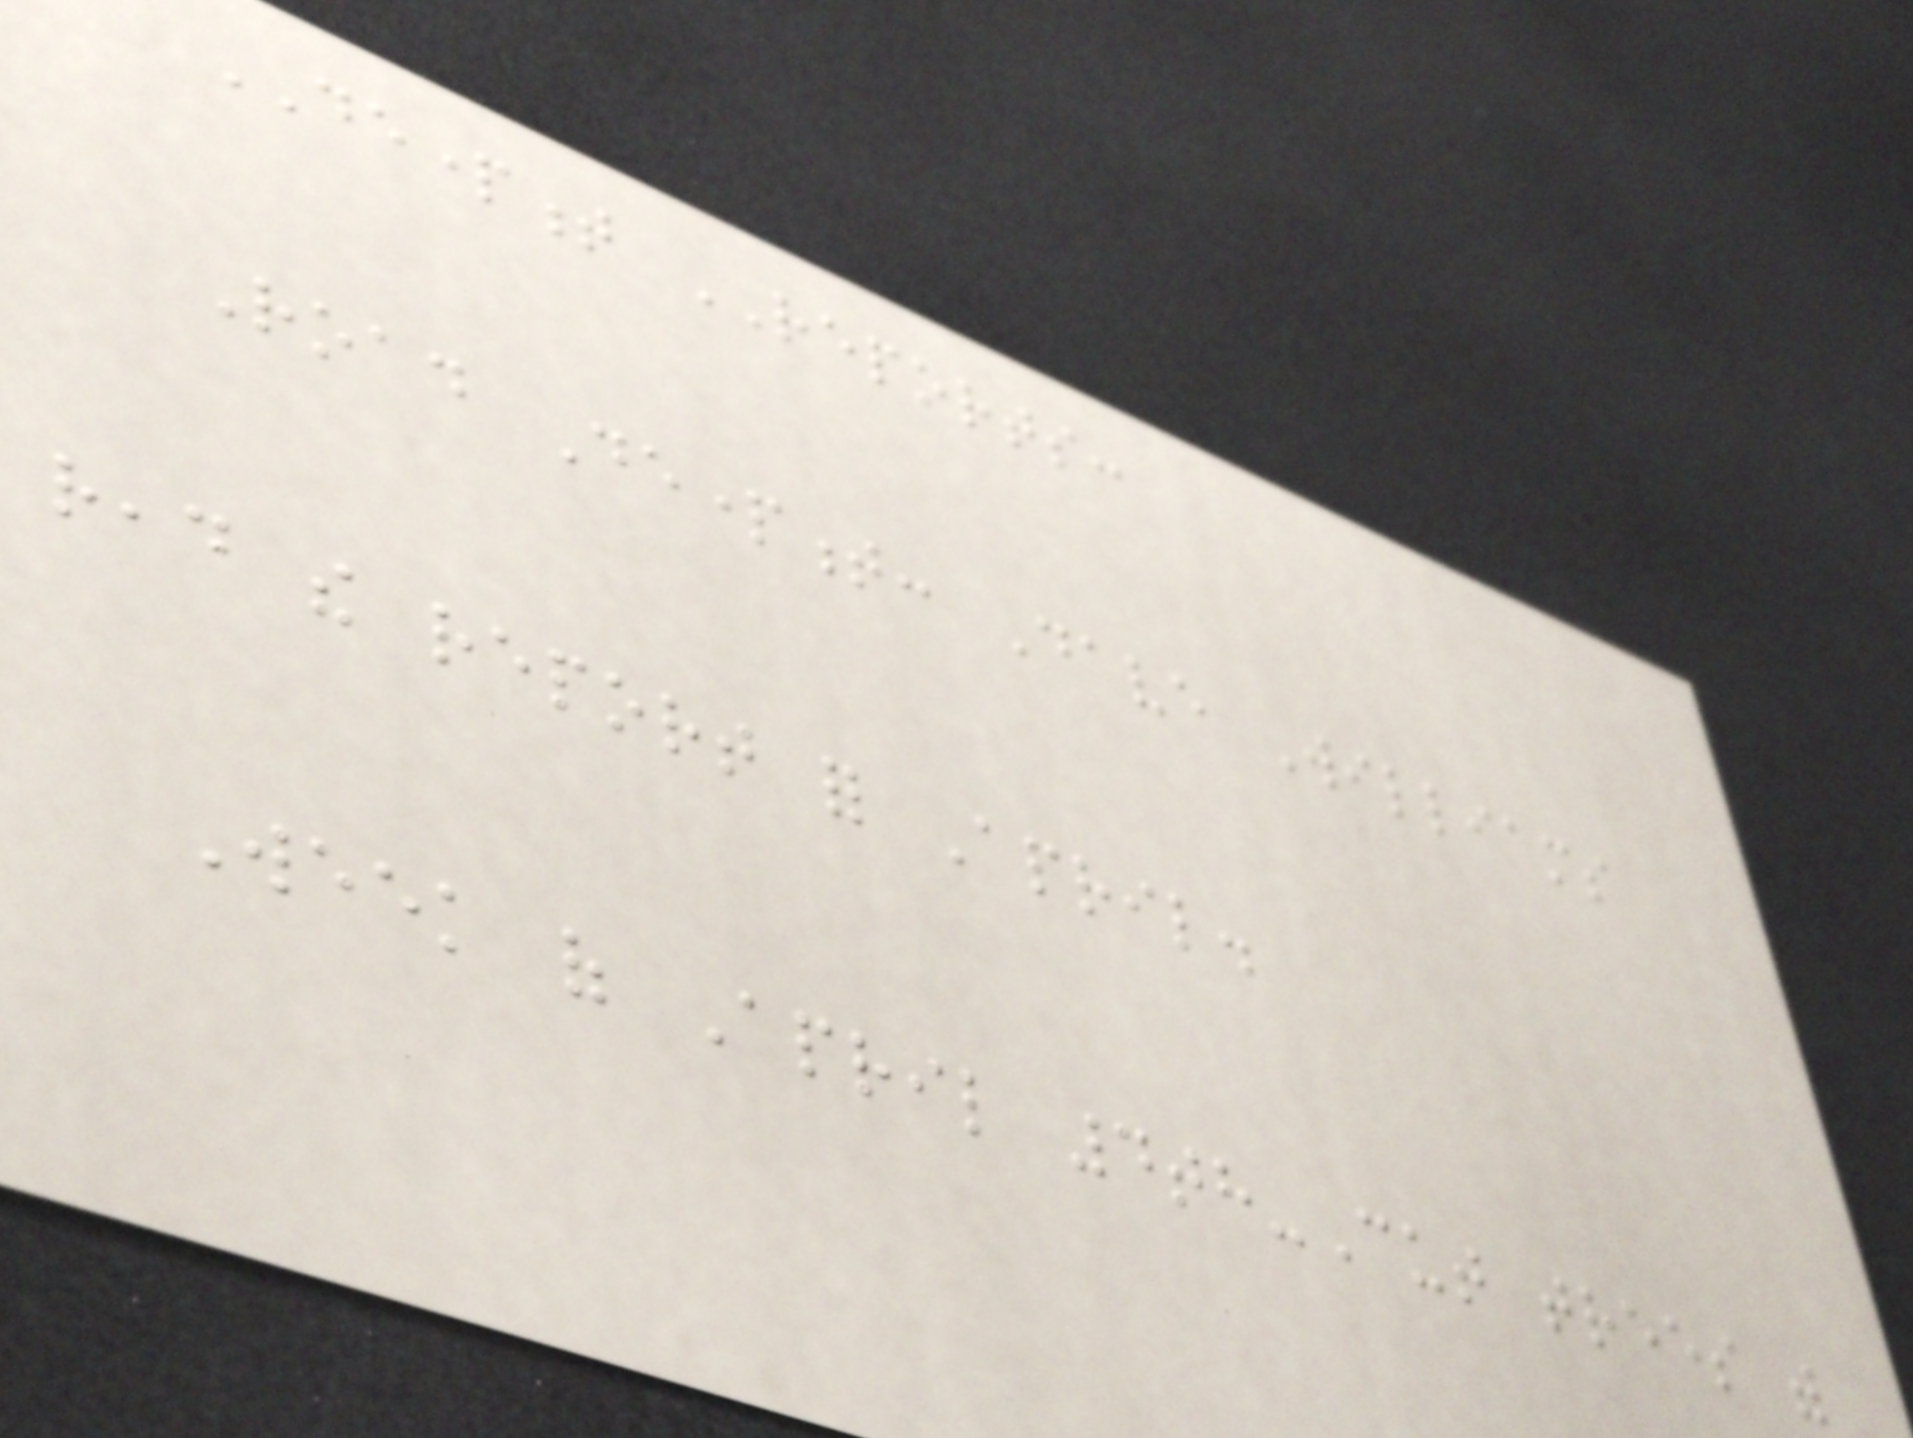DEPARTMENT REPORTS:
Road Department: Dave Williams
read the report for April.
Week of April 4th-Cut trees with
